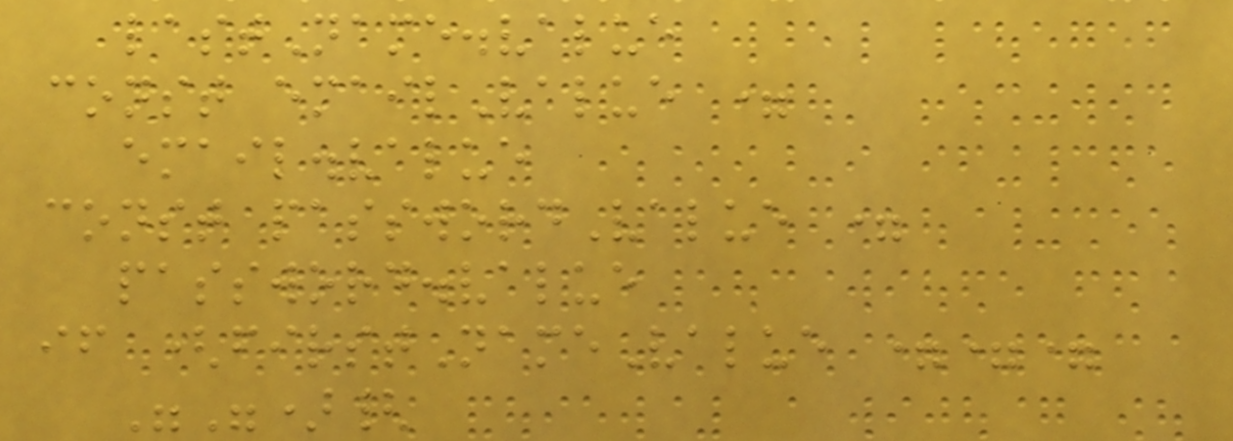lastName.value
const emailValue =
email.value
const passwordValue =
password.value
if (firstNameValue ===
""){
